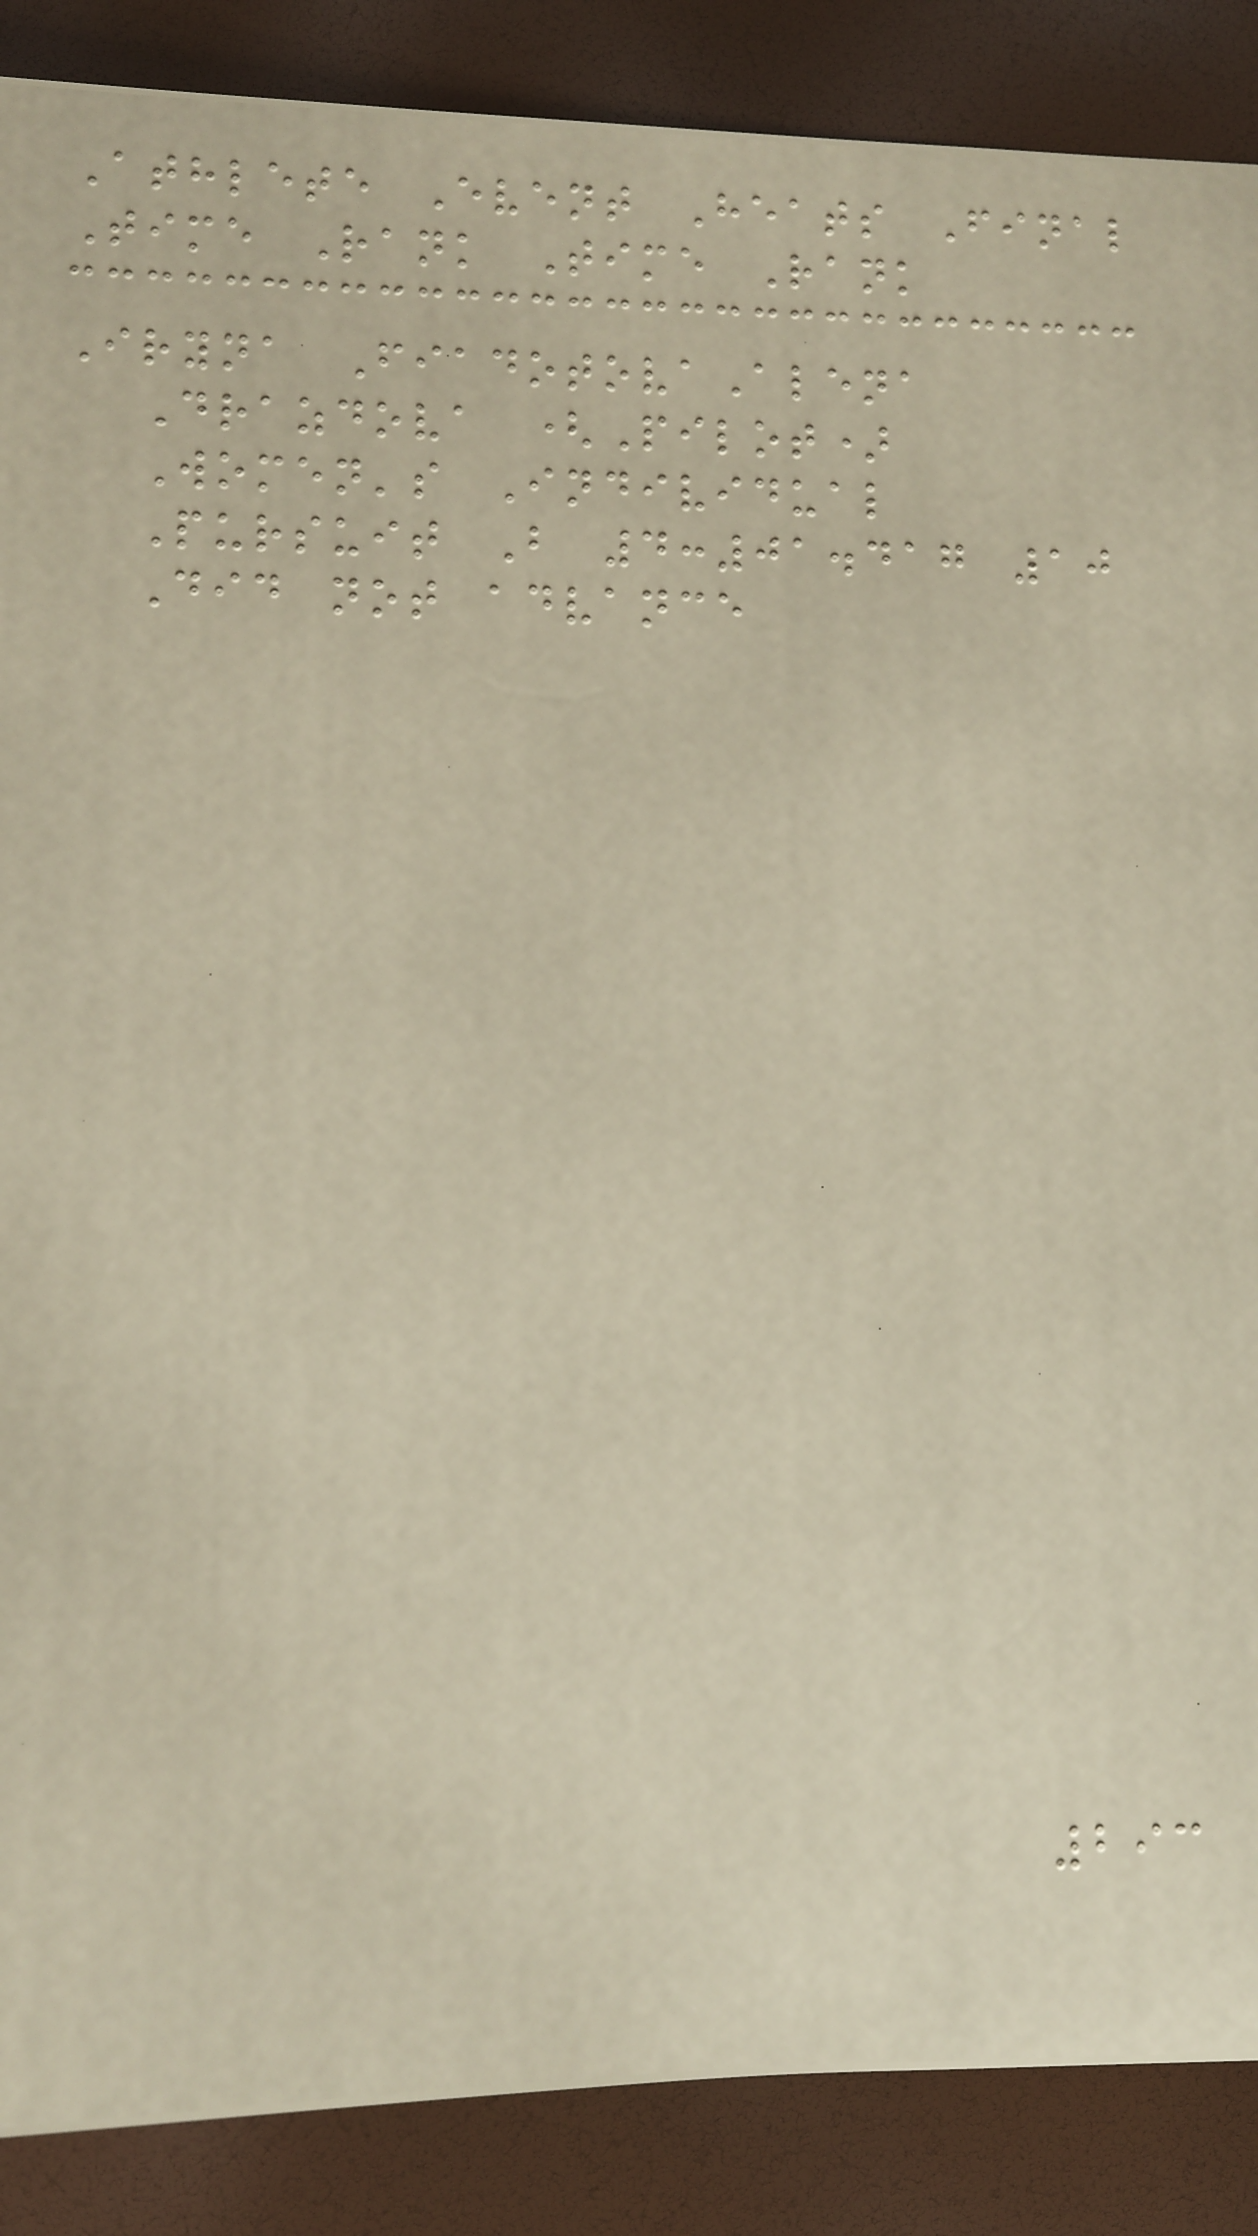Athlete Event Heats Final
Time Rank Time Rank
Iryna FiadotovaAlena
Drazdova (Pilot)
Women's Individual
Pursuit B 4:01.417 10
Did not advance
293
